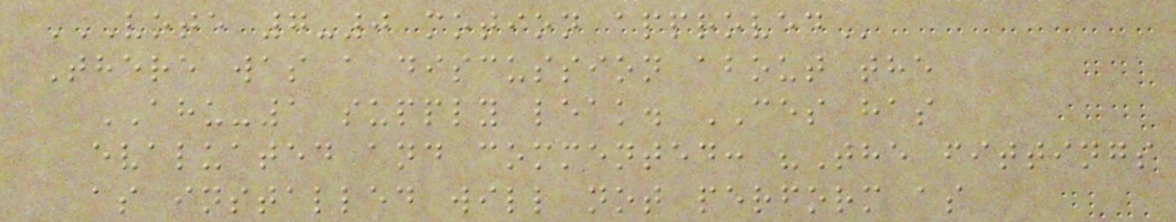VOTE 7-0 MOTION APPROVED
There was a discussion about the
AHU-1 supply leak. CES has
evaluated and commented: "The fittings
as installed will not perform as
